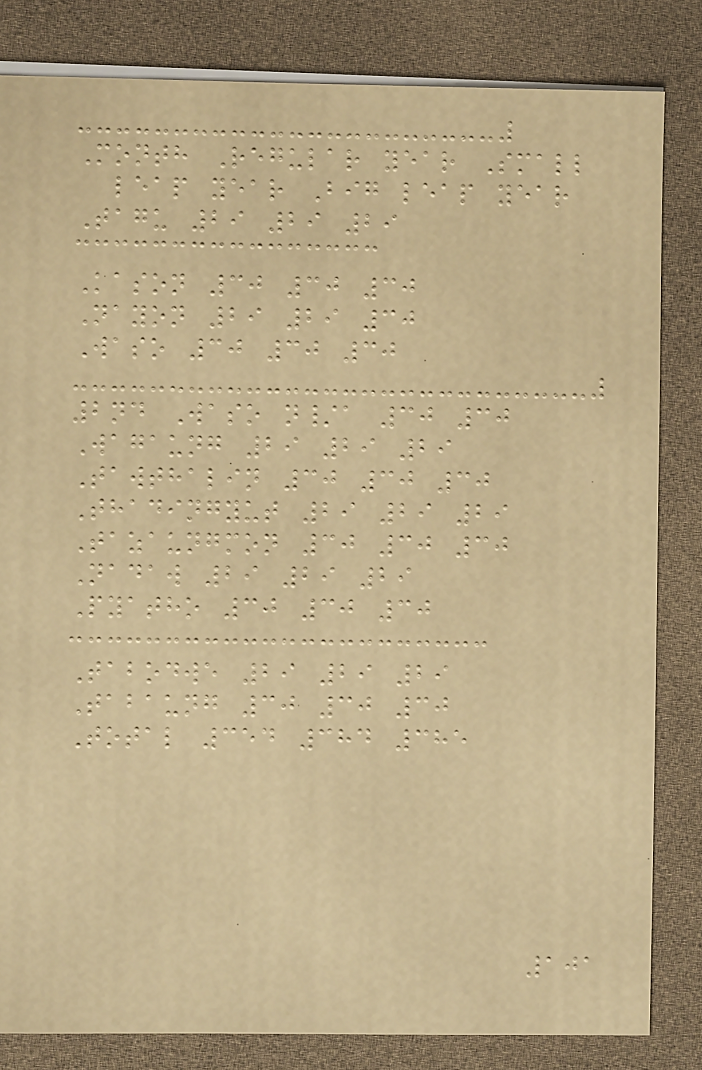Month Regular year Small
leap year Big leap year
Tagu 29 29 29
Kason 30 30 30
Nayon 29 29 30
Waso 30 30 30
2nd Waso n/a 30 30
Wagaung 29 29 29
Tawthalin 30 30 30
Thadingyut 29 29 29
Tazaungmon 30 30 30
Nadaw 29 29 29
Pyatho 30 30 30
Tabodwe 29 29 29
Tabaung 30 30 30
Total 354 384 385
101
